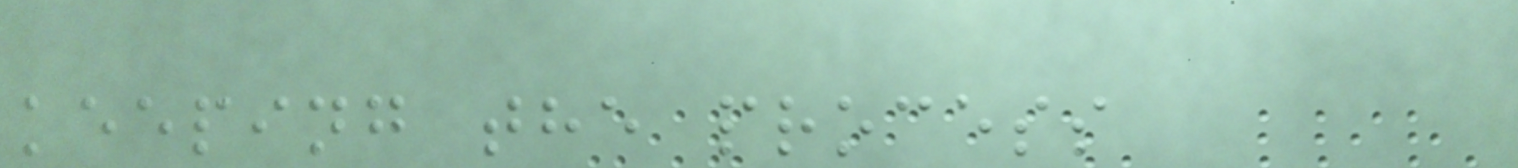keeping the process
